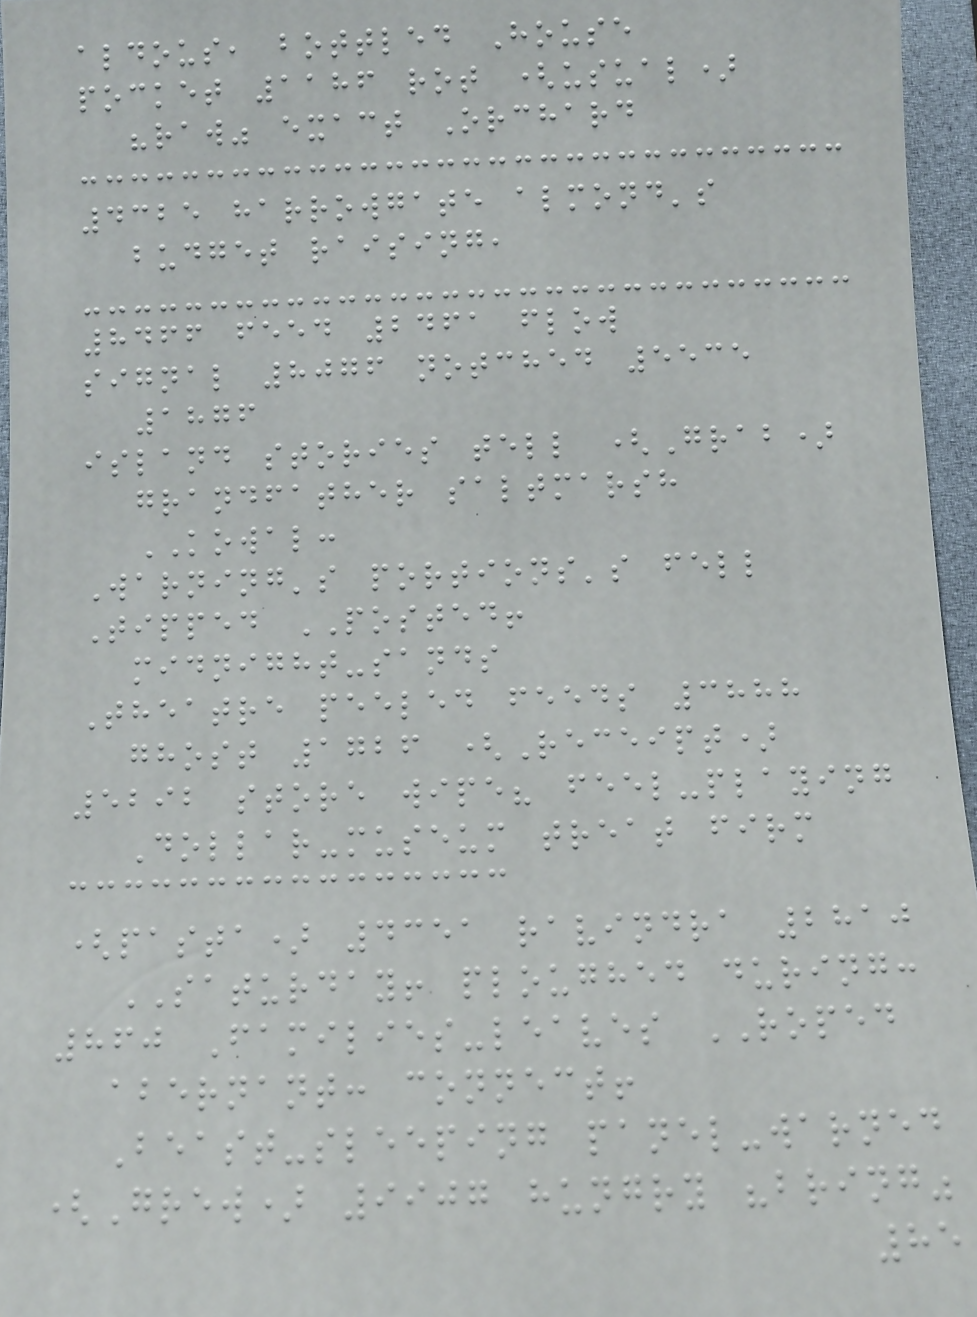aldous, bottled House
pocket 1186 rot (usual)
"raw" exact Orchard
4325 harrowgate almond's
budget raising,
8466 feed 2461 flow
signal 8076 notched 5535
1876
island stories tell (Grab)
grandfather saltmarsh
KOWAL:
Warning's portions's fell
Tipped POSTED!
midnight-sands
Theatre peeled feeds 3888
ghost 1726 (Receipt)
5292 store wipe? feel-playing
Dollar-museum treat firm
(pasta) 4351 ravindra 2810
SATURDAY! ploughed during:
860 Families-leaves ROPED
abernant: connect!
Beast-sleeping panel-warned
(Grew) 9907 hungry "bring"
85
